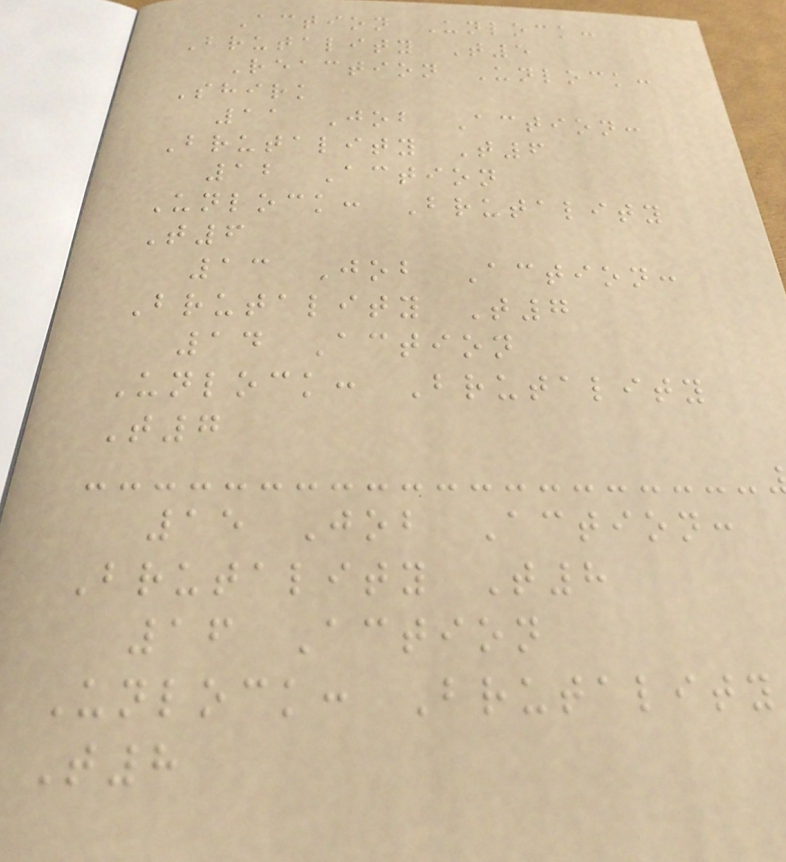Action Unlock:
Brutality T5
Reaction Unlock:
Shirk
11 Job Action:
Brutality T6
12 Action
Unlock: Brutality
T6
13 Job Action:
Brutality T7
14 Action
Unlock: Brutality
T7
15 Job Action:
Brutality T8
16 Action
Unlock: Brutality
T8
